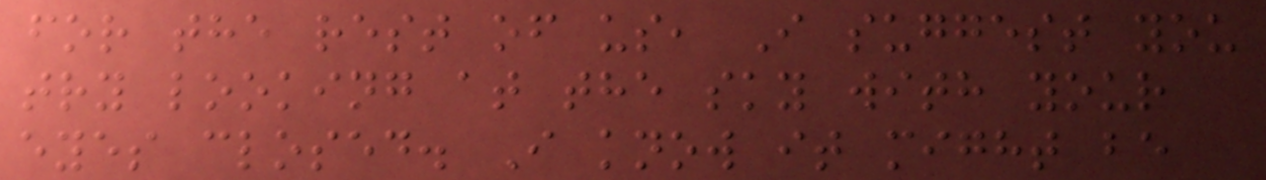for the rest of us, I suggest you
try looking at the sky with your
eyes closed. I know it might be
